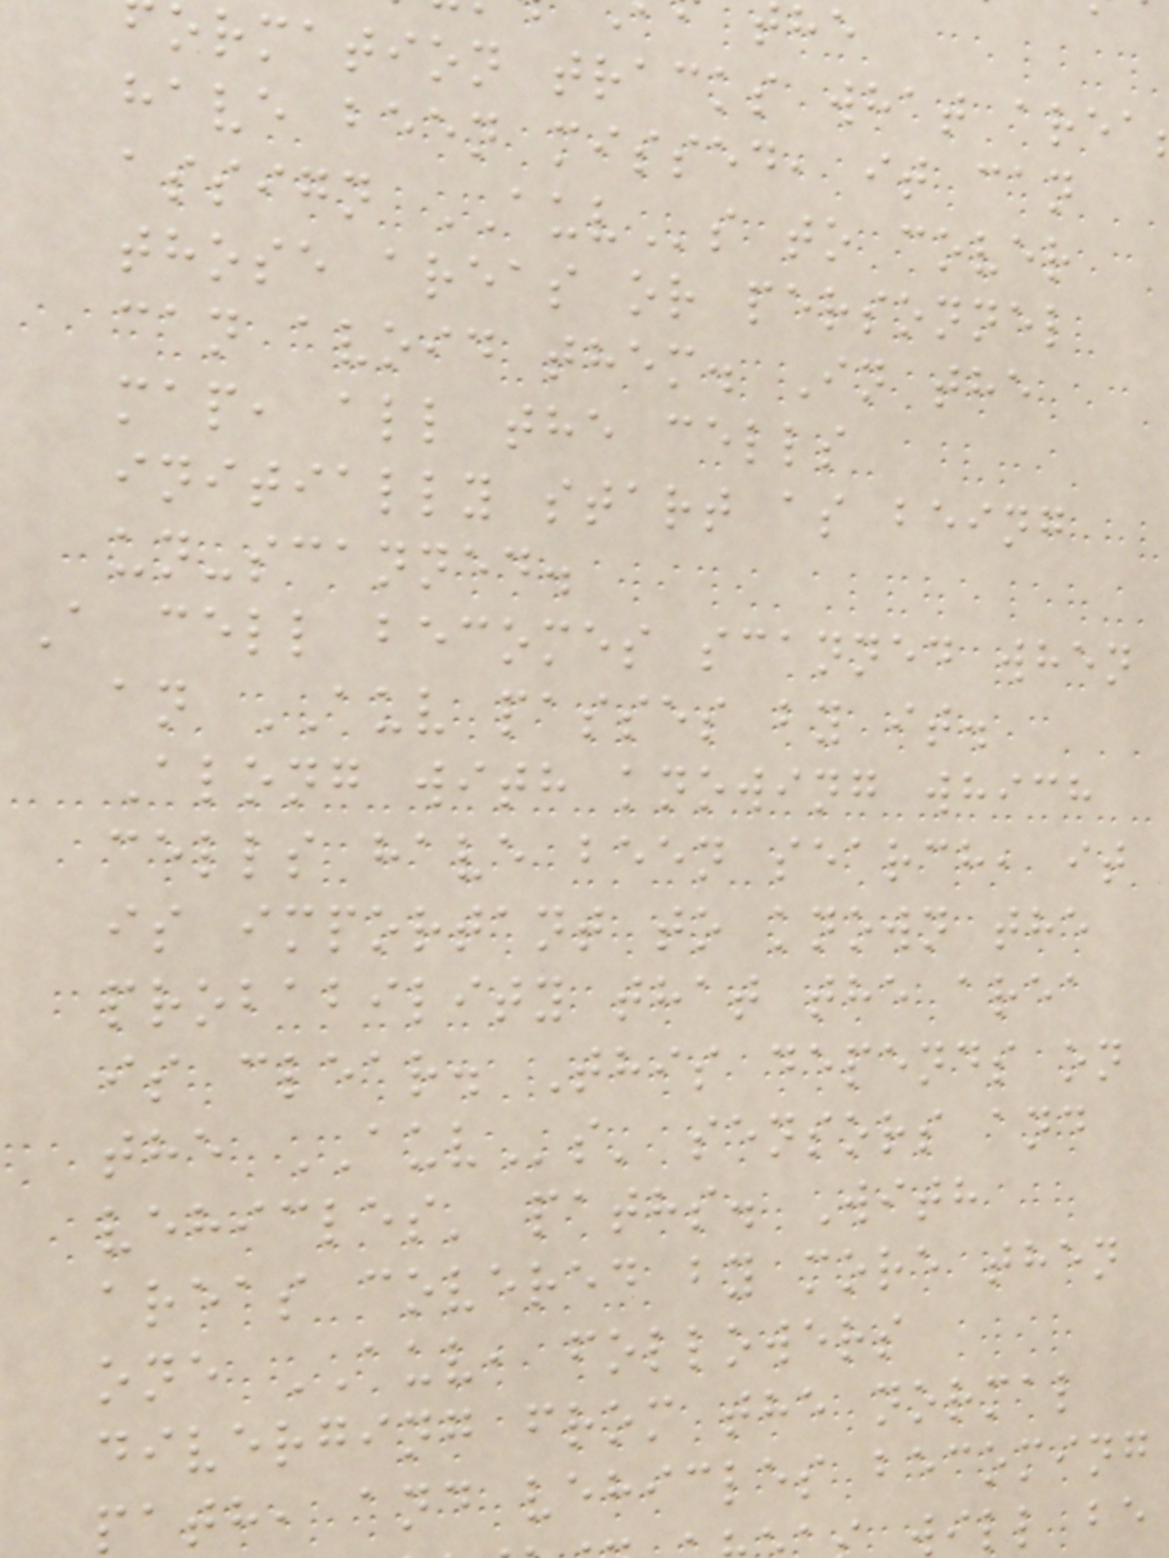ormation tracks what area
have been missed, it can
assign AUVs to cover
those areas or personnel
can avoid them. In the
map, all the cells
initially start as being
un-scanned.
A cell becomes scanned when
an AUV passes by it.
Along with knowing which
cells have been search, it
is important to known the
probability that the area
is clear. This depends on
the AUVs' sensors and
vehicles' paths. With
areas covered by more then
one AUV, followers
diverging from the normal
path, and vehicles becoming
